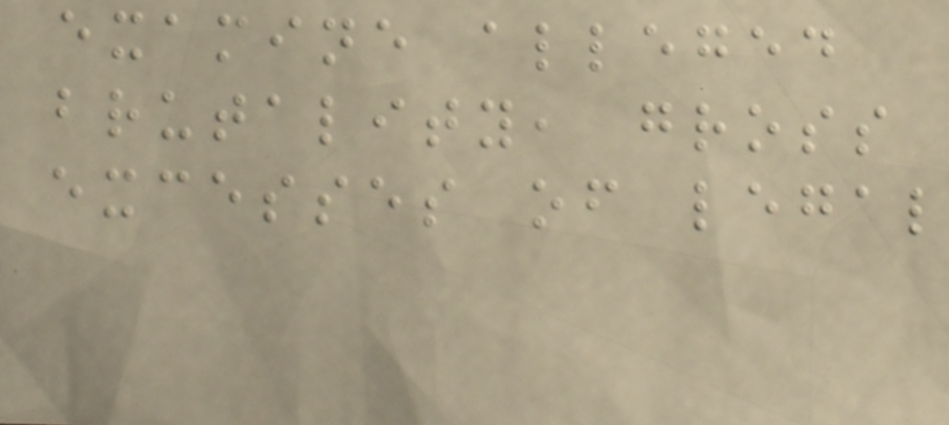examine alleged
brutality, gross
excesses of legal
